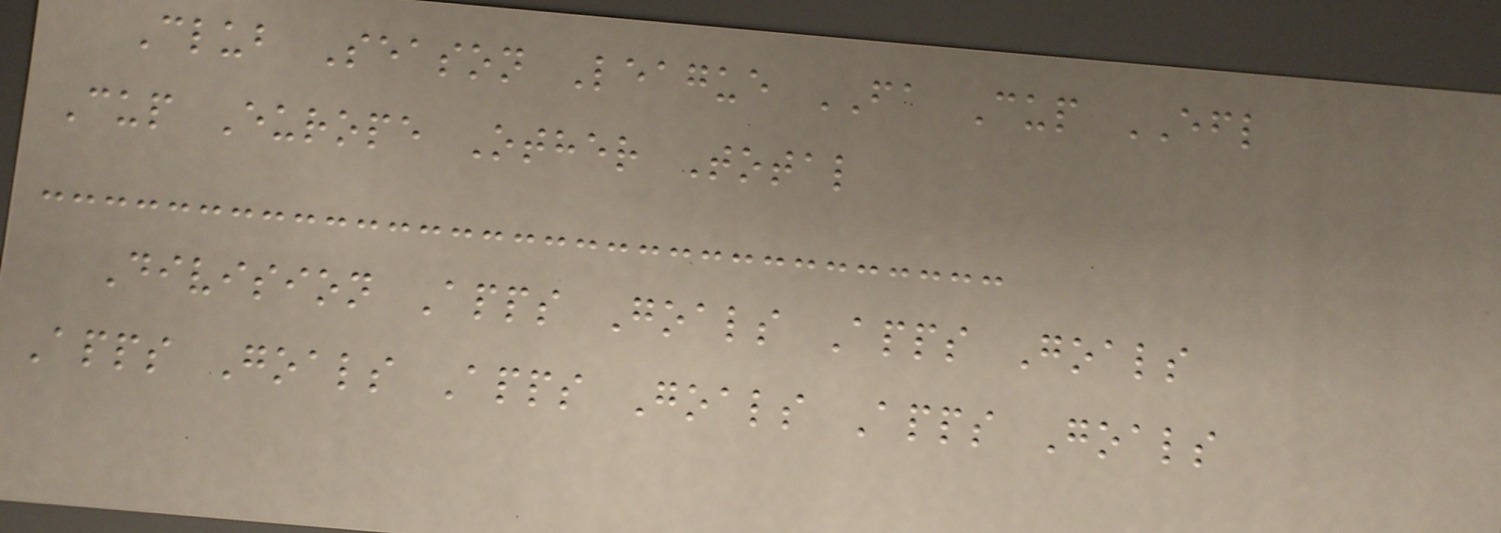Club Season League FA Cup EFL
Cup Europe Other Total
Division Apps Goals Apps Goals
Apps Goals Apps Goals Apps Goals
